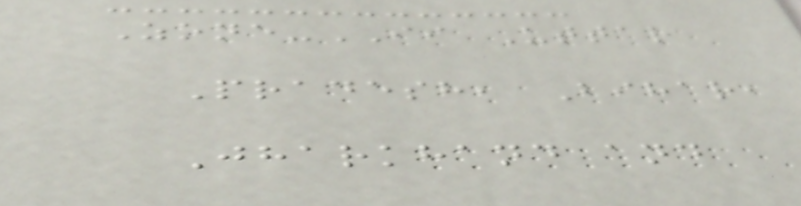Zone-II Uttar
Pradesh, Bihar,
Jharkhand and
